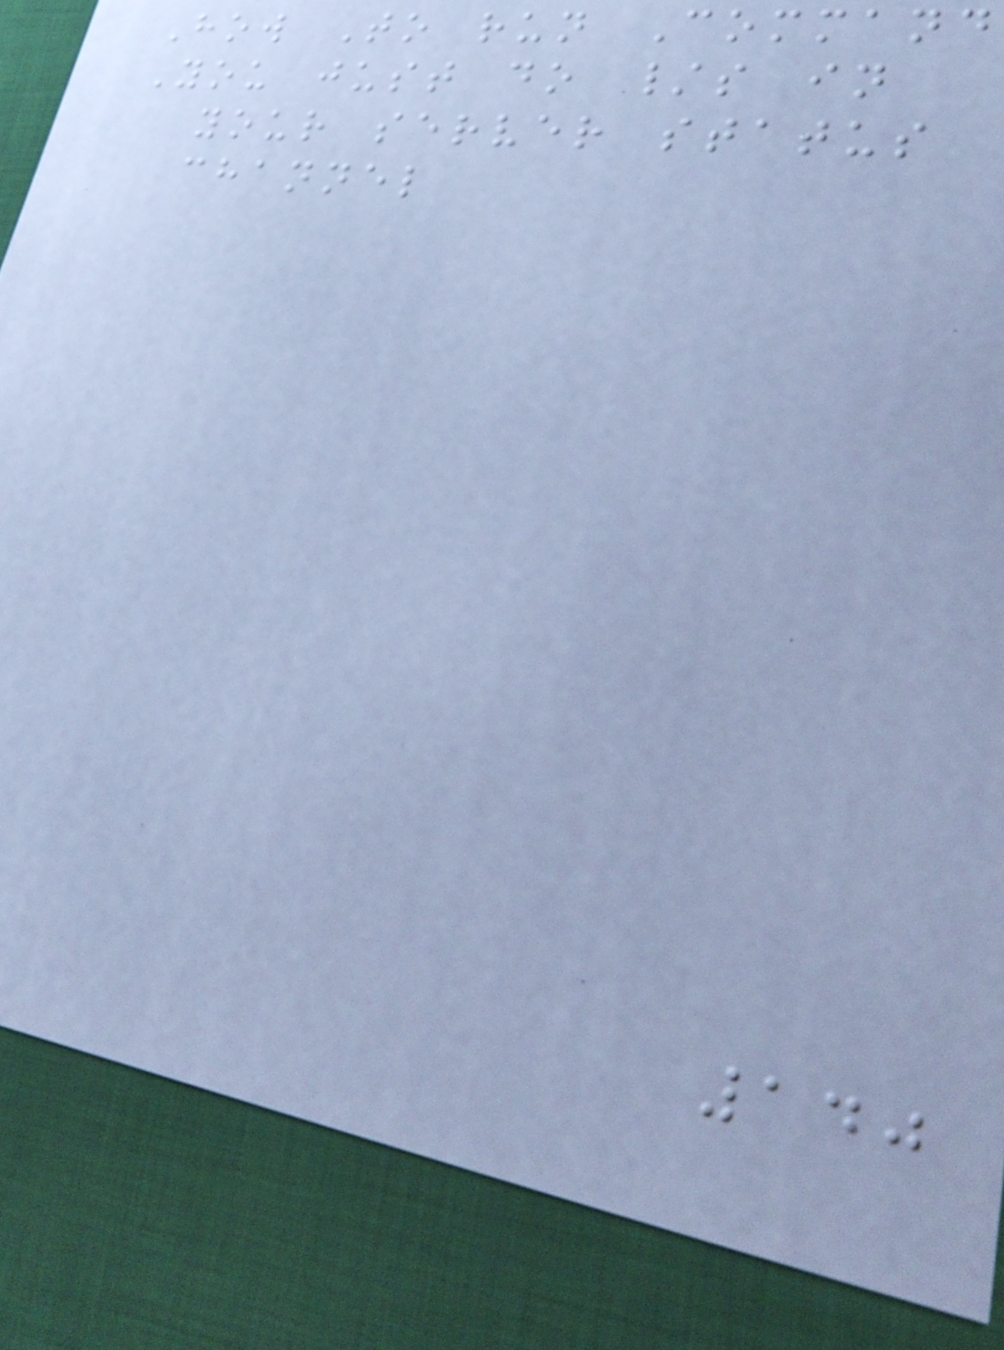How To run Command
You just do /s in
your server status
channel
140
